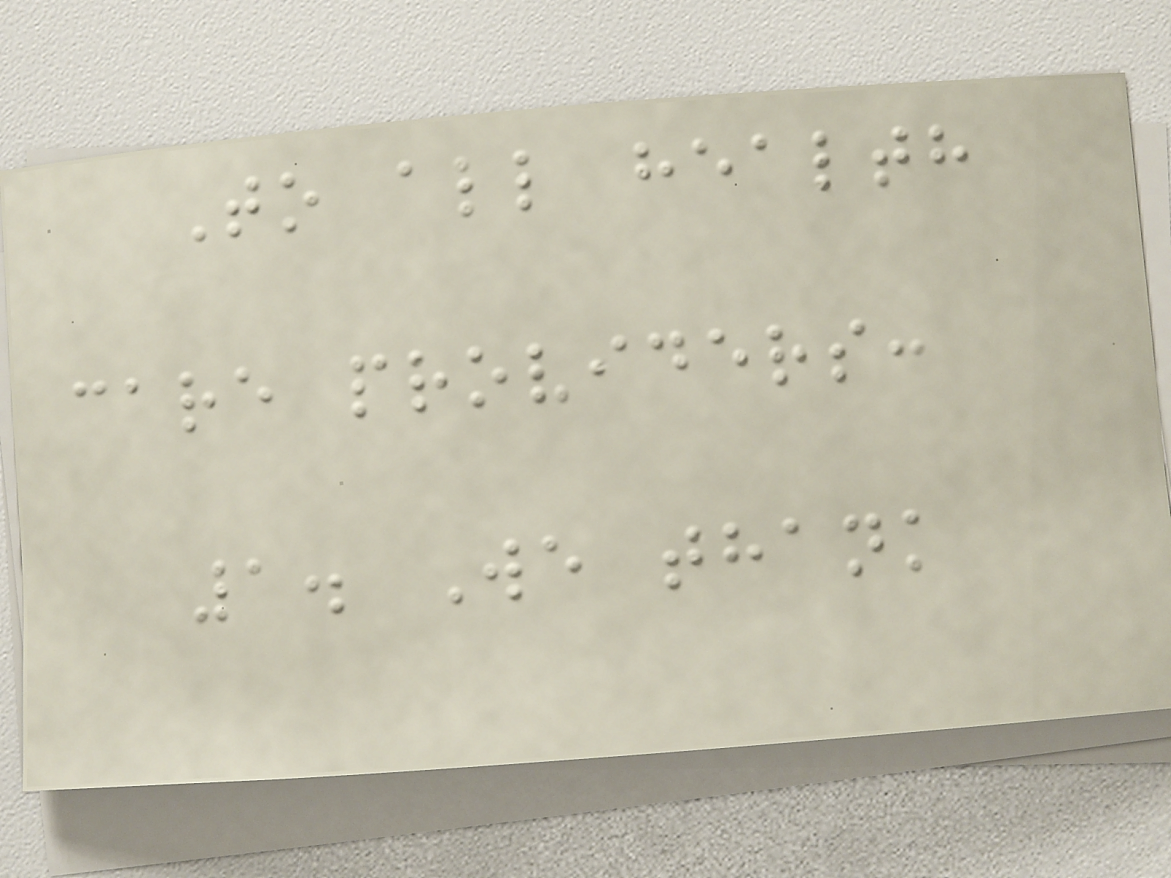To all health
care providers:
1. We thank
